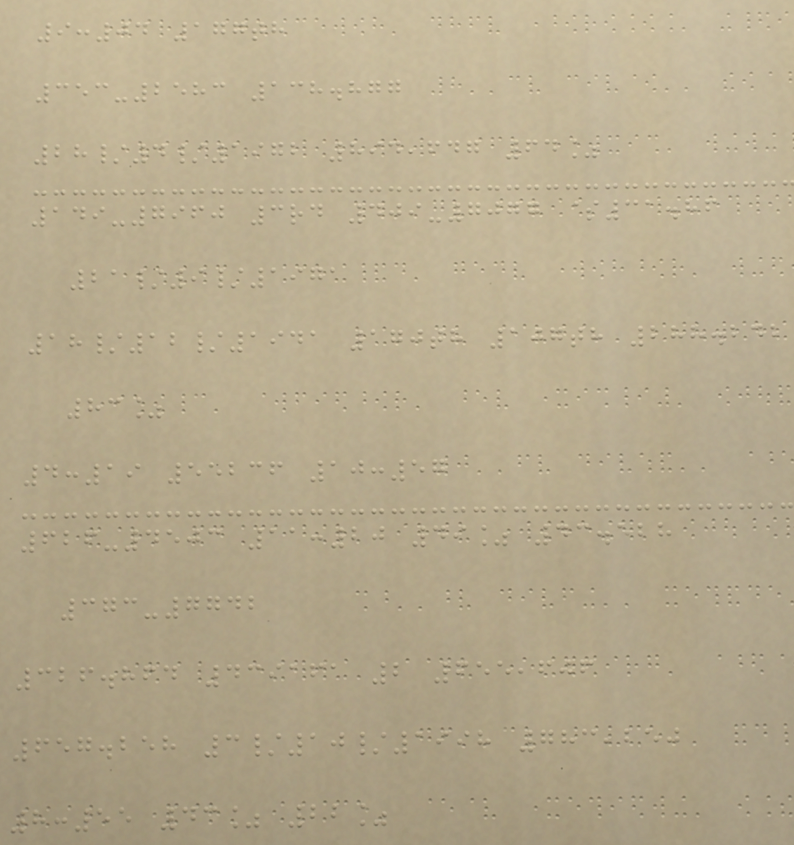9:04 177th
353-2583 138.877
28/4/1972 894,647 64%
149-7960 3rd 409-7077 $31.86
21/9/1971
18/12/1941 170th 107th 288.242
83%
4:19 55236 10:57
626-4503 11:20 49% 43.528
373-7742
326.864 439161 2 655,606
657.258 3/10/1998 783,250
8:55 43% 22%
